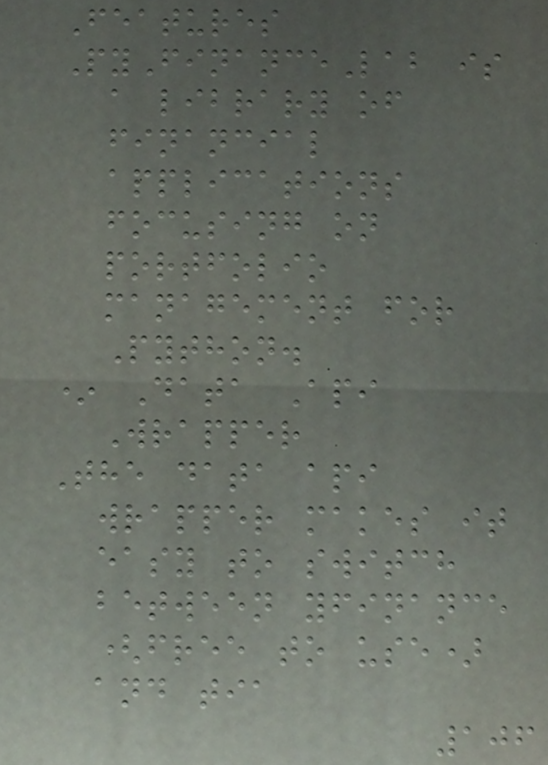Features
PyFinanceLab is
a library of
financial
applications
focusing on
portfolio
management for
Python.
* Data Api
Wrapper
The data api
wrapper makes it
easy to switch
between yfinance
(free to use)
and tia
106
